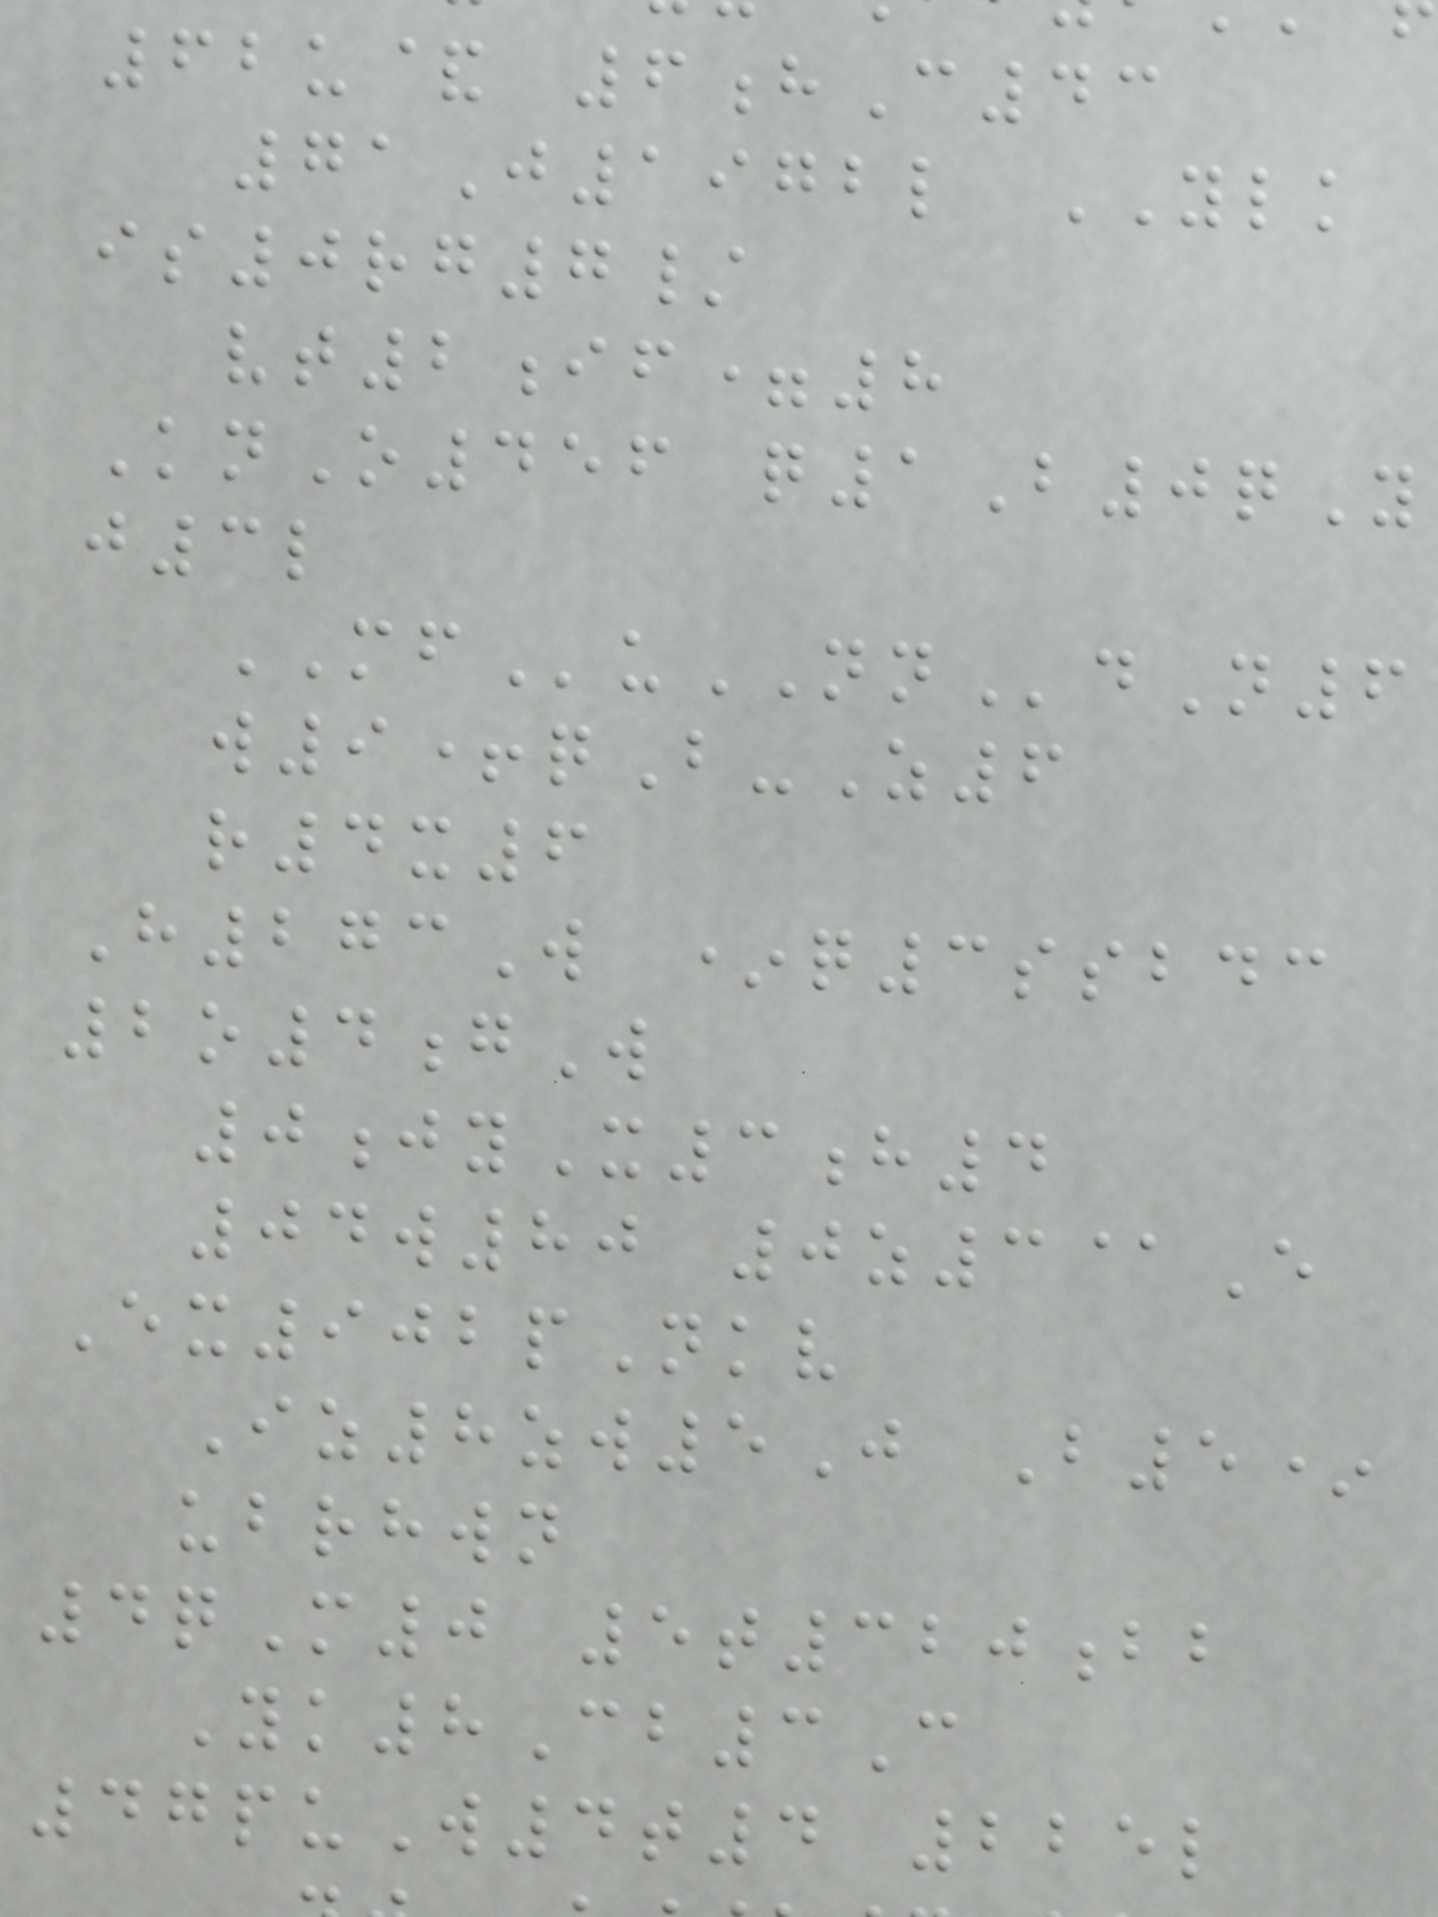62u& 6hC43
71J1972l YLK
is0rg7/
vt2if=8
KnO456 q1B0qY
j3l
MFuNNdN6
w9+qB-Z6
r4x6
H273W *q3ssbdc
2o4gW
0jyX3h4
04w80 0z3@E
Ex902pNkv
Iz8zw5J B5*
ubrhwn
4qM0 5t320bb
Yk8Cb3C
47puW4t4 225l
